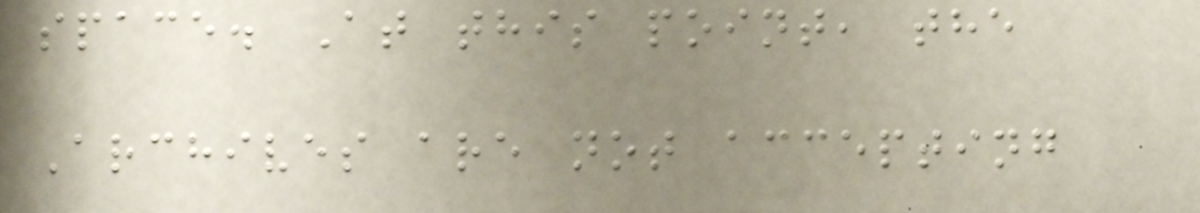space. At this point, the
Archives are not accepting
